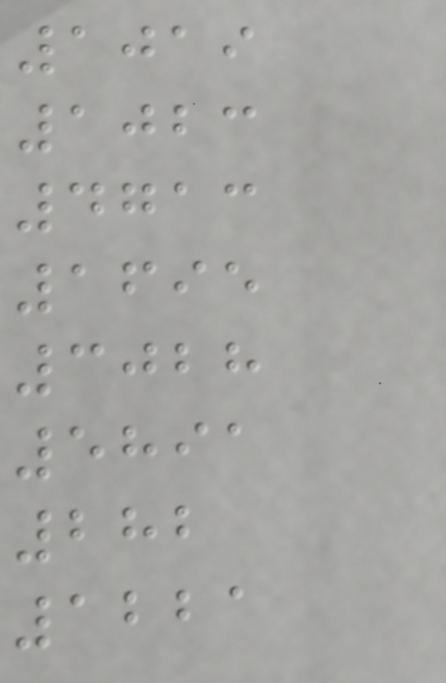1019
1023
4713
1695
3028
5891
282
1221
